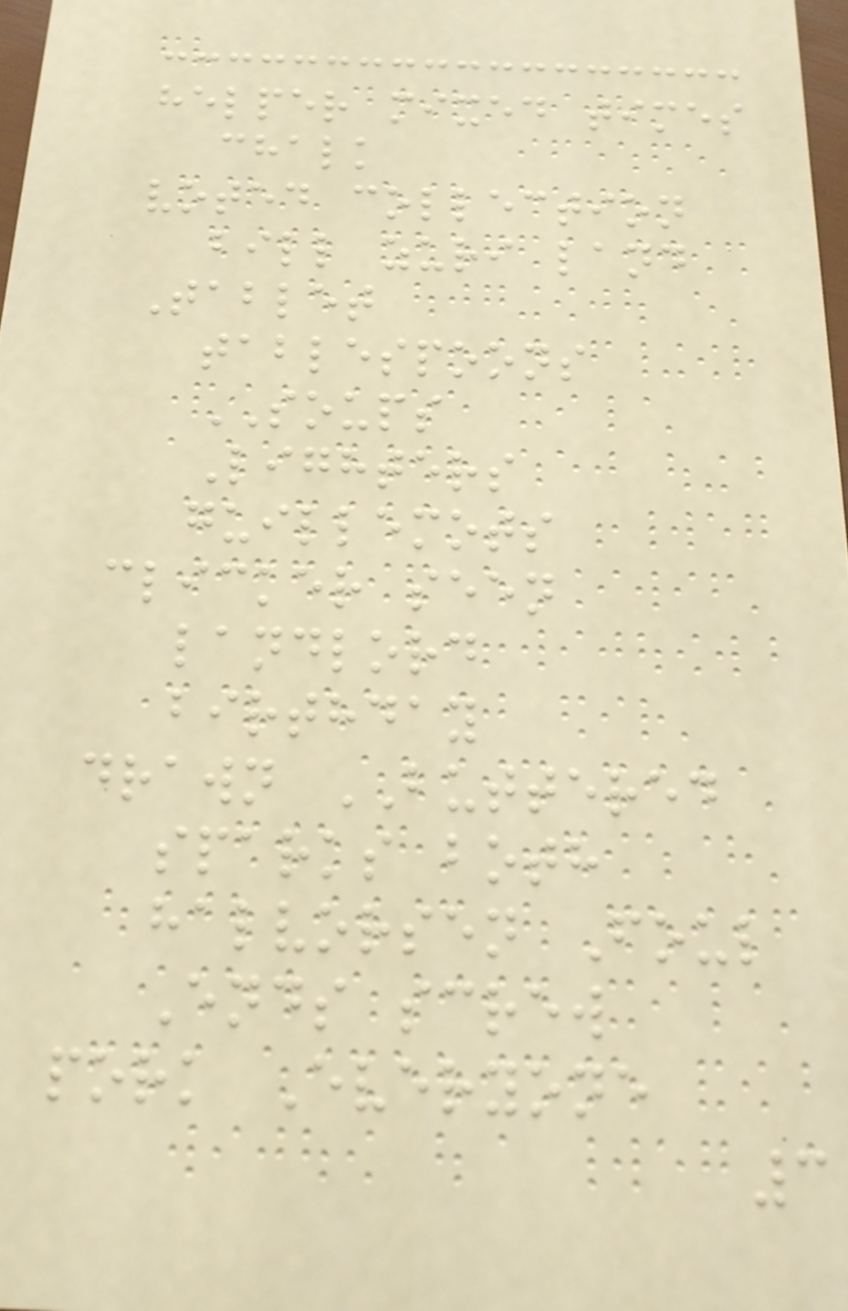helper mixed times
chalk
voted collection
bill zuri land
Tablet
tablespoons
SOUPS
Lighters
guillemots
clicker seen
landlord
birthday
drawn BUTTERED
sparks both
halvorsen Foul
Ends screw
pork Everyone
3
